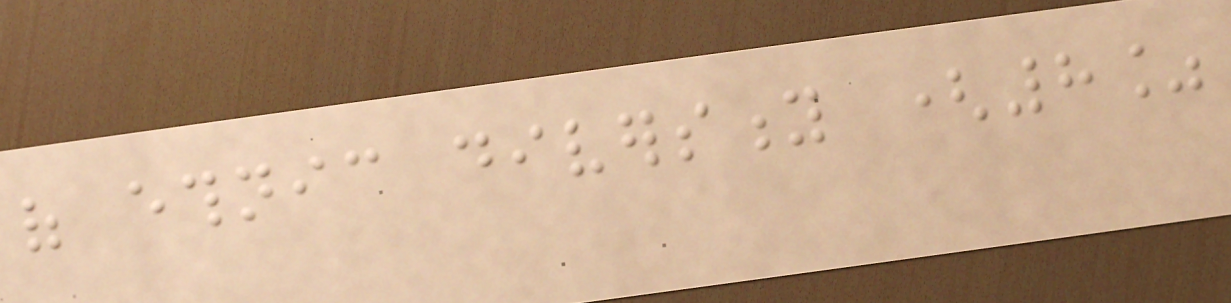of ethnic diversity (8%
